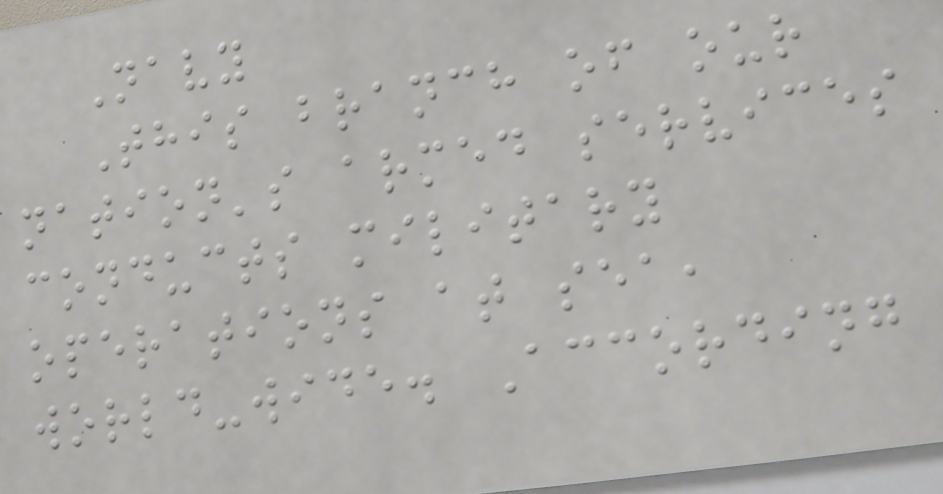Navy
This branch of our
nation's armed services
conducts military
operations at sea,
world-wide. According
